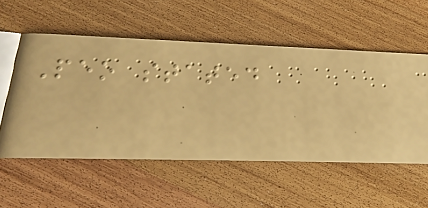Peo stated
